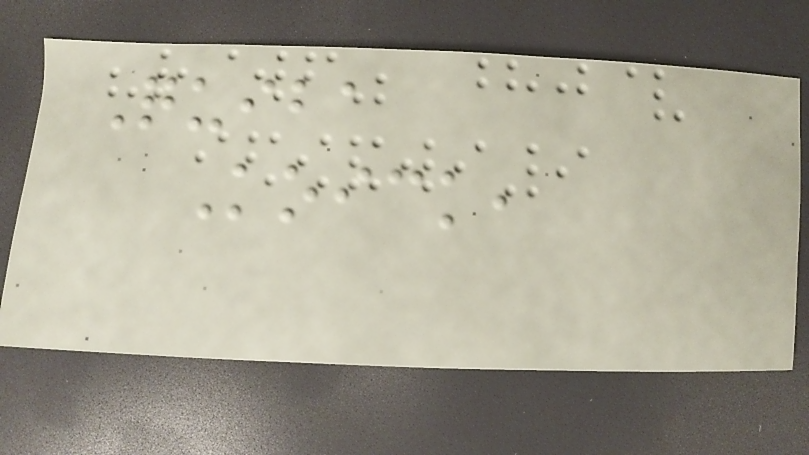Quiba
Koick,
